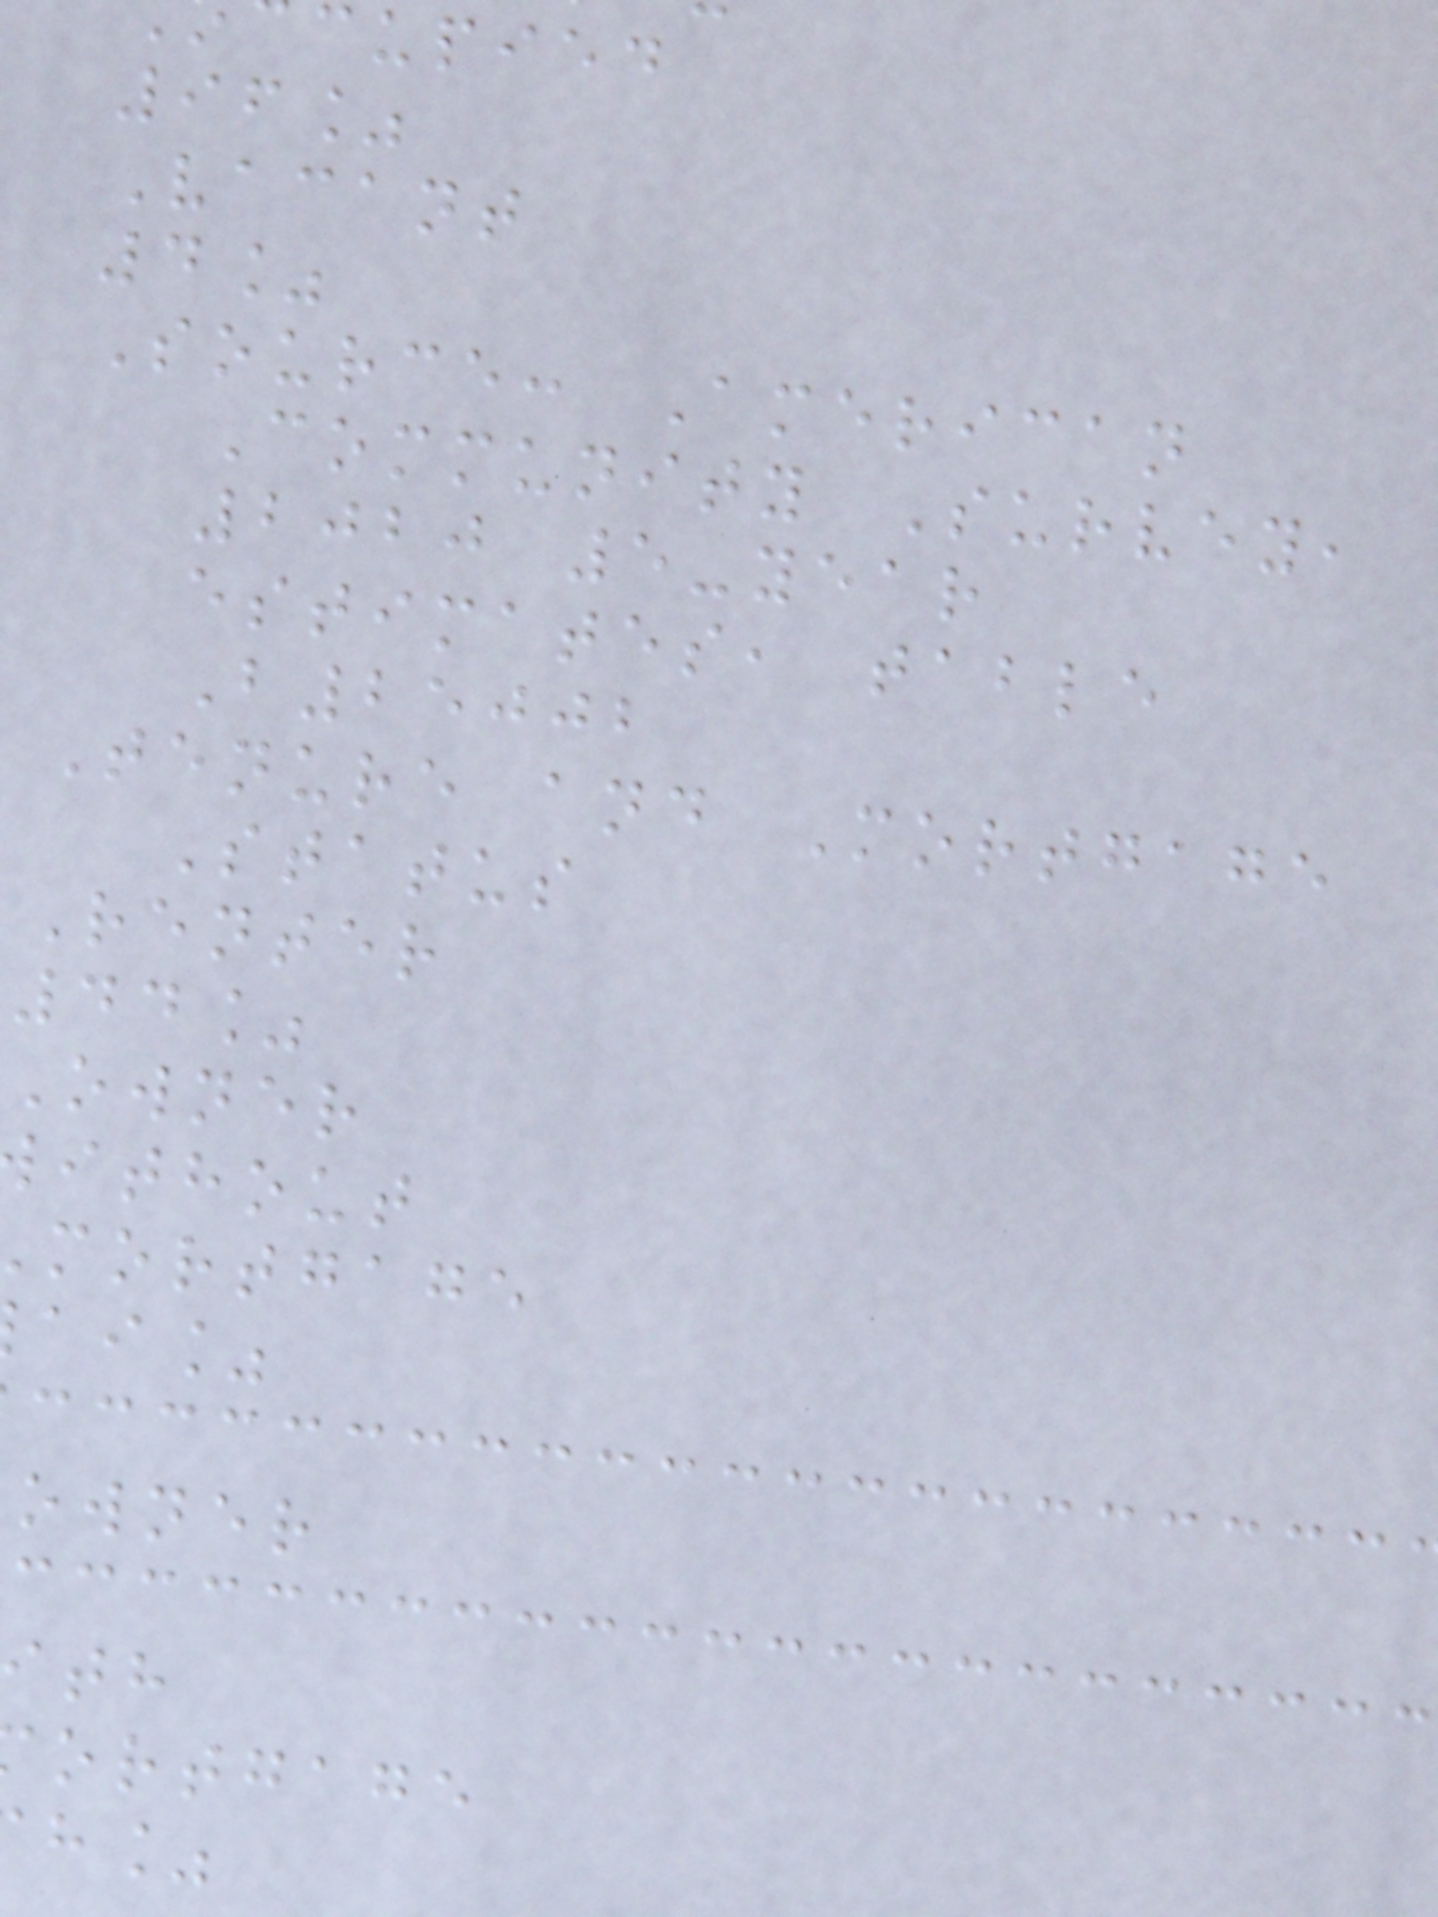cupied
96%
Vacant
4%
Source: American
Community Survey,
2020 5-year
estimates, table
B25002
Tenure and Mortgage
Status
Renter
44%
Owner
ithout
mortgage
ai%
owner
ortgage
